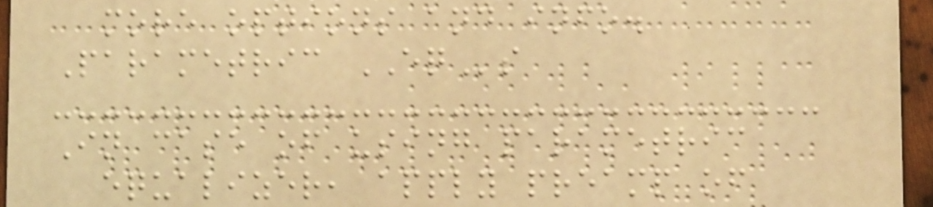more options and info.
Parametric EQs
In case of using parametric
equalizer, apply preamp of
